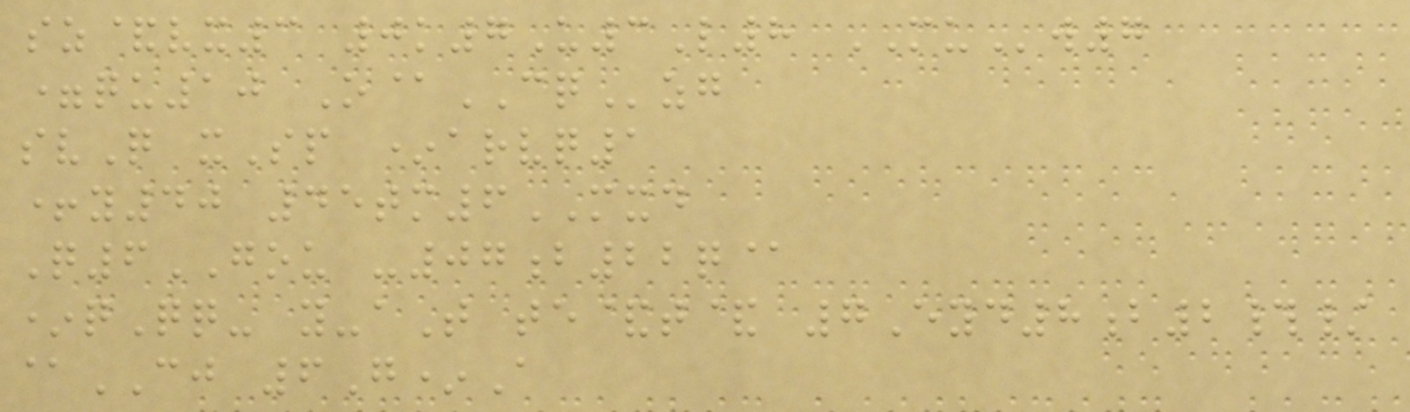sz&vx3 0k7U3L8 MUw7
=qu10 O@CQzg
svQ xSp *arvq1
+y40 45tm6MXD
Q6GOU -07b22q@
*qQq- y-aT te&t& 7Eyd8b2#/
@CJ 6G*A
